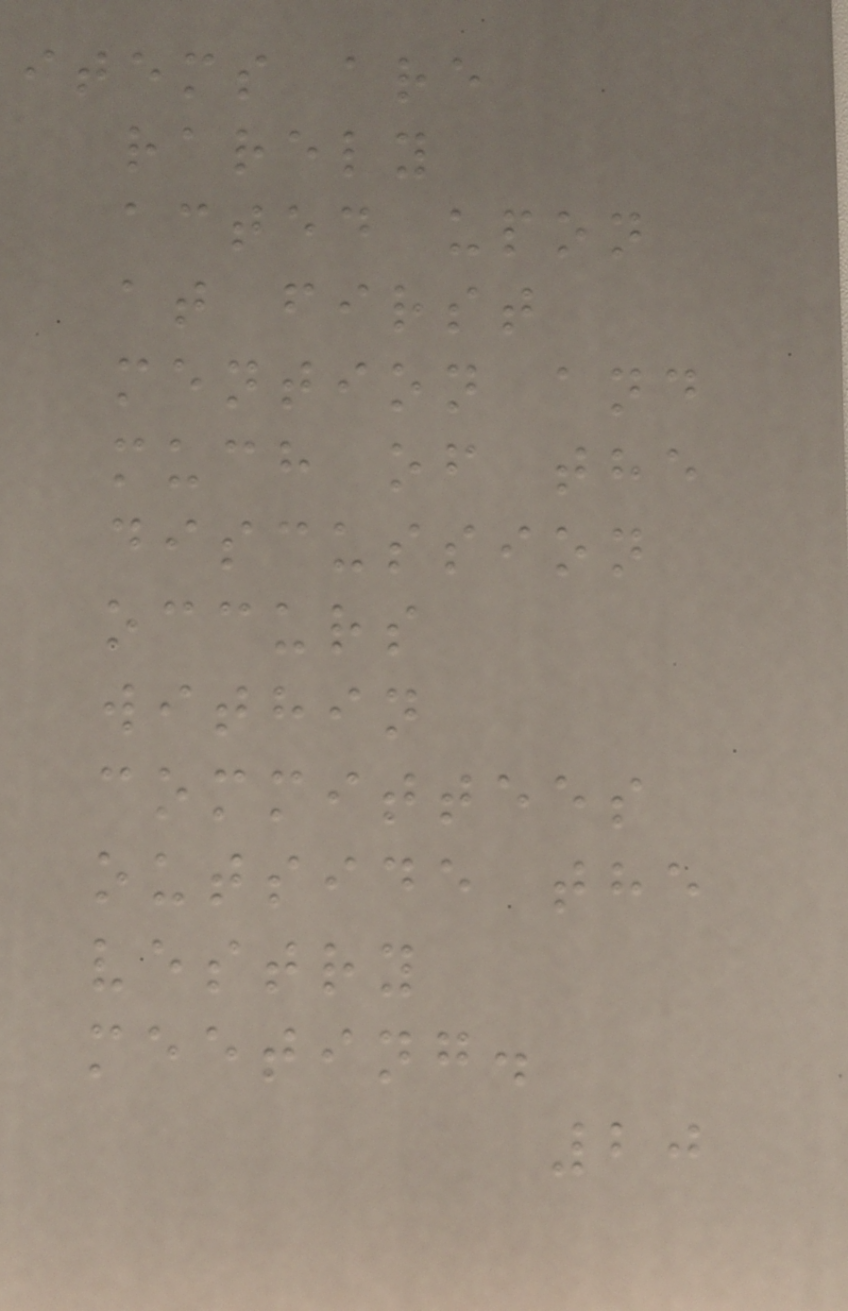items are
rarely
acted upon
at first
mention and
much of the
discussion
occurs
within
committees
outside the
vestry
meeting.
20
